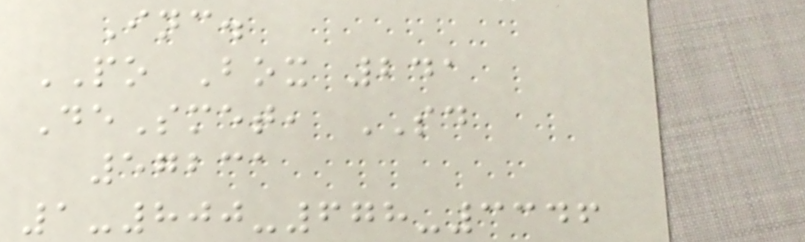Inc.
PO Box 241
DeSmet, SD
57231
1-800-678-3346
